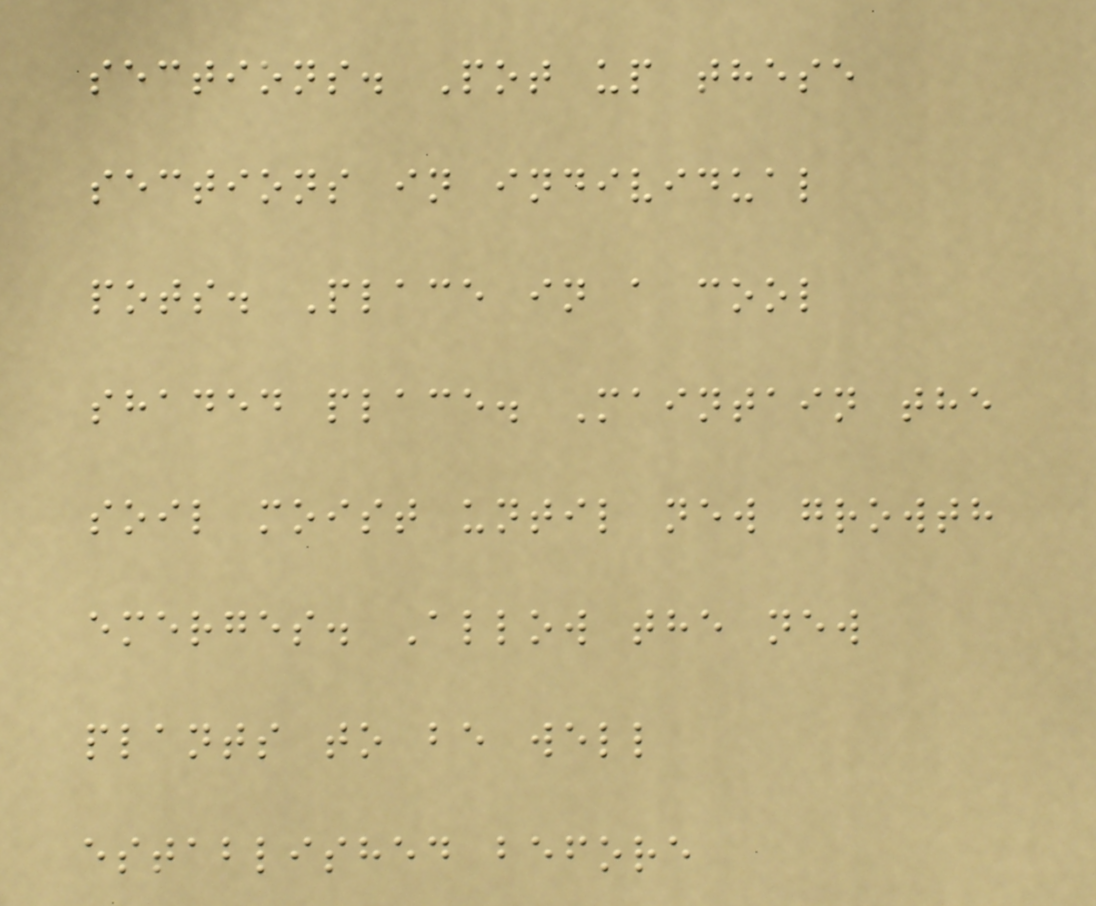sections. Pot up these
sections in individual
pots. Place in a cool
shaded place. Maintain the
soil moist until new growth
emerges. Allow the new
plants to be well
established before
